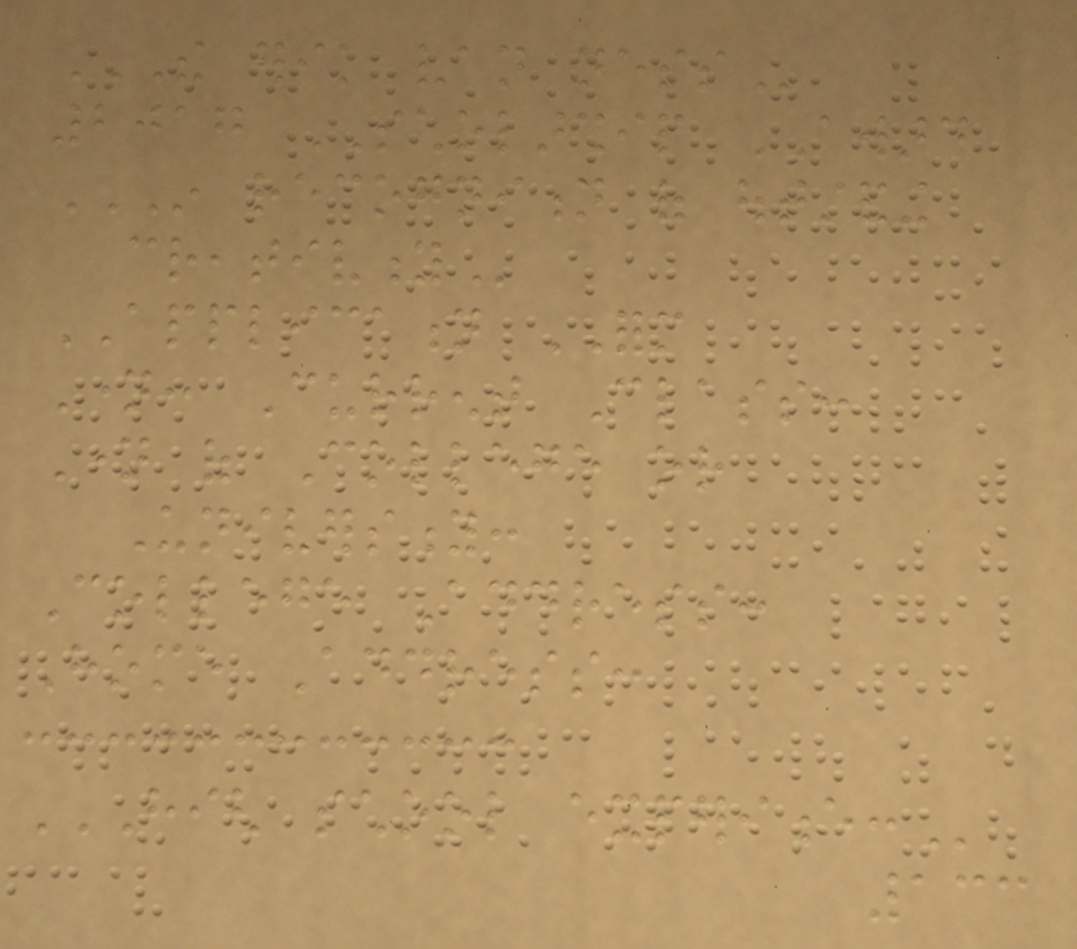THE ERIK VAN NESS
2017 SCHOLARSHIP AWARD
IN RECOGNITION OF OUTSTANDING
CREATIVITY
APPLICATION FORM
Name: Current Class:
Name of College or
University:
College Address:
Home Address:
HIGH SCHOOL EXPERIENCE:
133
